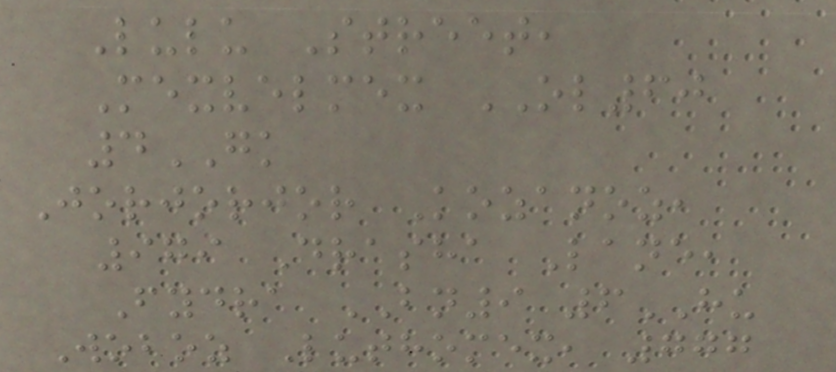Lulu Street,
Mexvelmex OL60
4GK
Jorjorjor Kozanoz,
979 Drasha Lane,
Fydra BN9 6HU
Woboz Luthomex, 777
